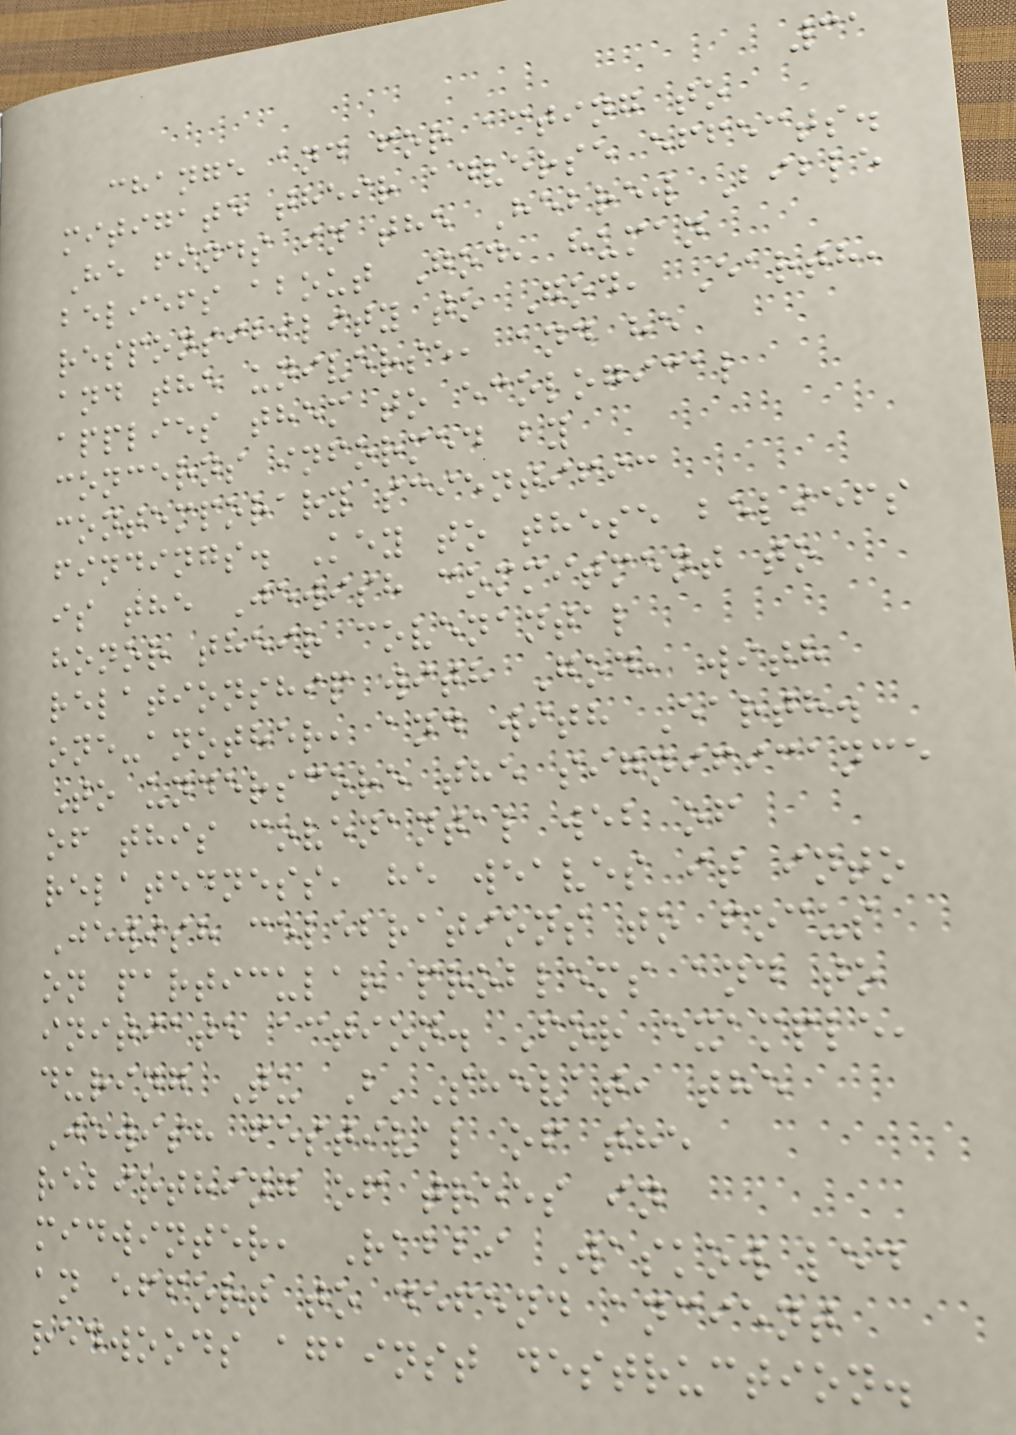31
change and for acting to
mitigate their adverse effects.
He finds in the Hebrew Bible
beliefs about God, human
responsibility to God, Earth,
and the universe, and he
applies them to ecological
concerns informed by
contemporary scientific
findings. Key to these beliefs
is the Jewish commitment to
honor their covenantal
relationship with God, with
one-another, and with Earth.
To underscore the significance
of this covenantal web of
relatedness, he weaves it into
Jewish celebrations to focus
on particular problems and to
initiate action. For example,
during Tu B'Shevat, the
Jewish festival of the
rebirthing of trees in
midwinter, Rabbi Waskow led
an effort to defend ancient
redwoods against destruction.
